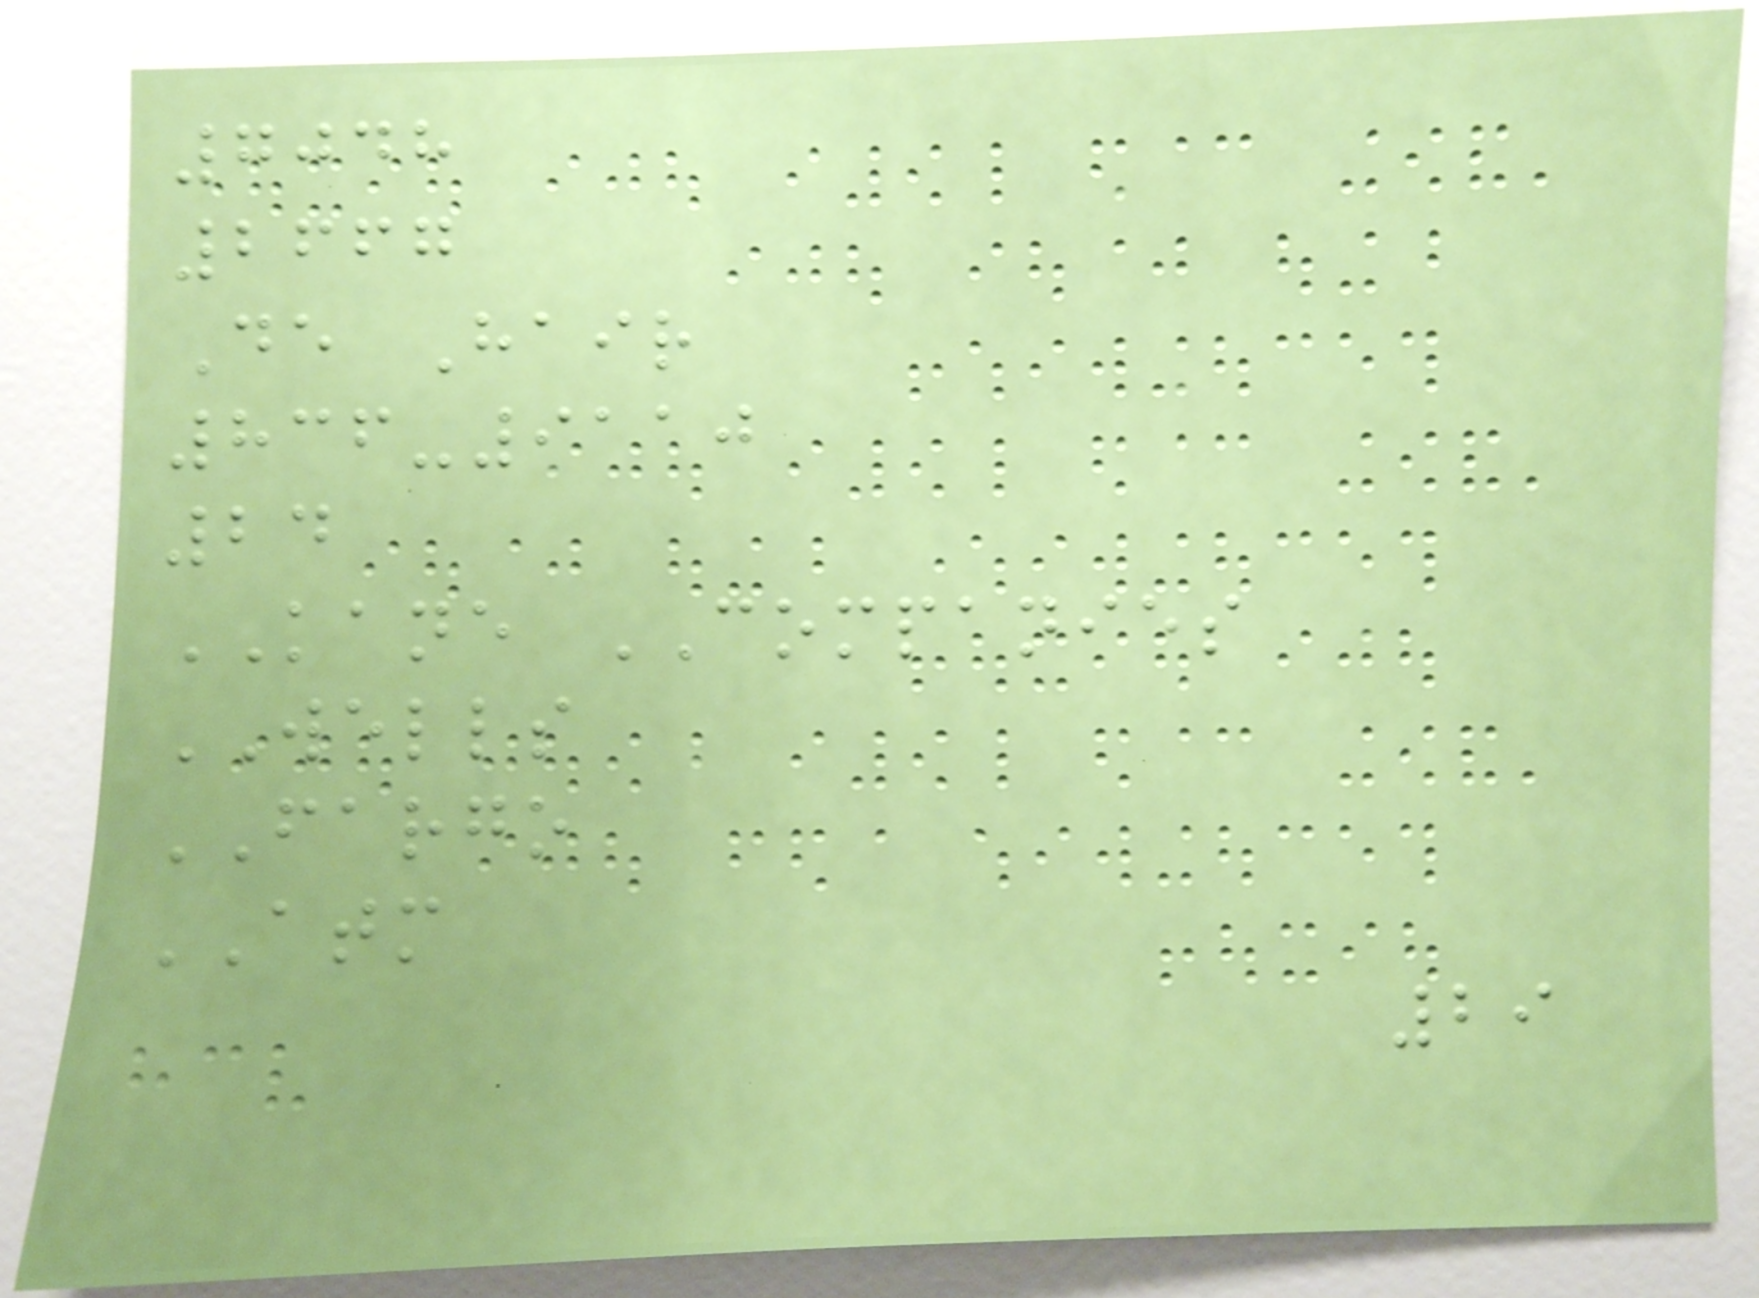7048
2667
De Hair
836-9110
24
KANE COMPANIES
WELLS
FARGO
ATM
29
